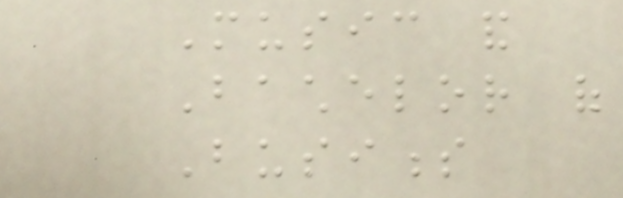Music and
Bachelor of
Business
